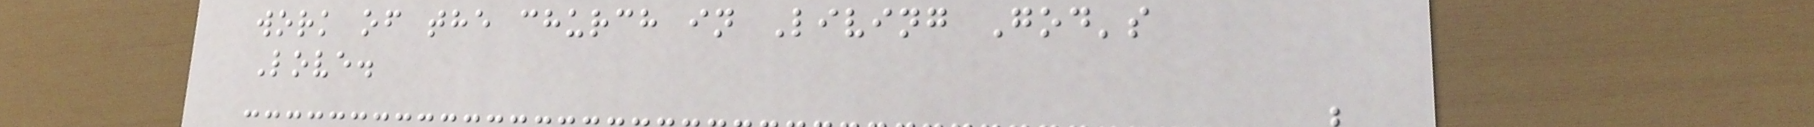work of the church in Living God's
Love.
